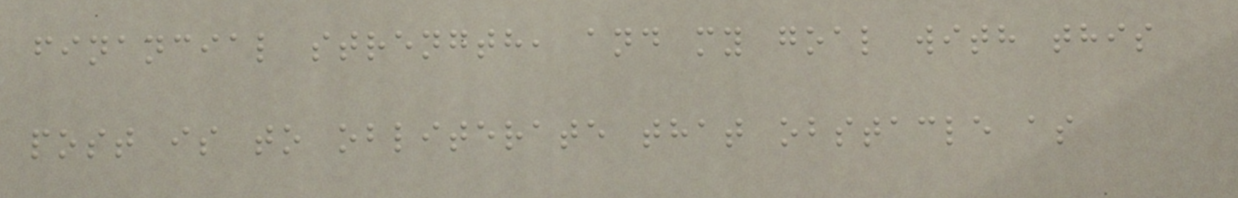financial strength, and my goal with this
post is to obliterate that obstacle as
